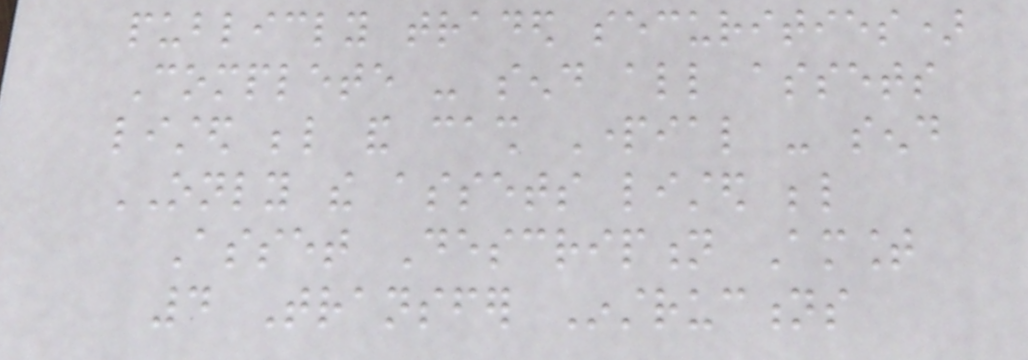publicly traded securities)
Complete - send all assets
listed below and cash Partial - send
ONLY the assets listed below
Asset Description Amount
4 Transfer Instructions
